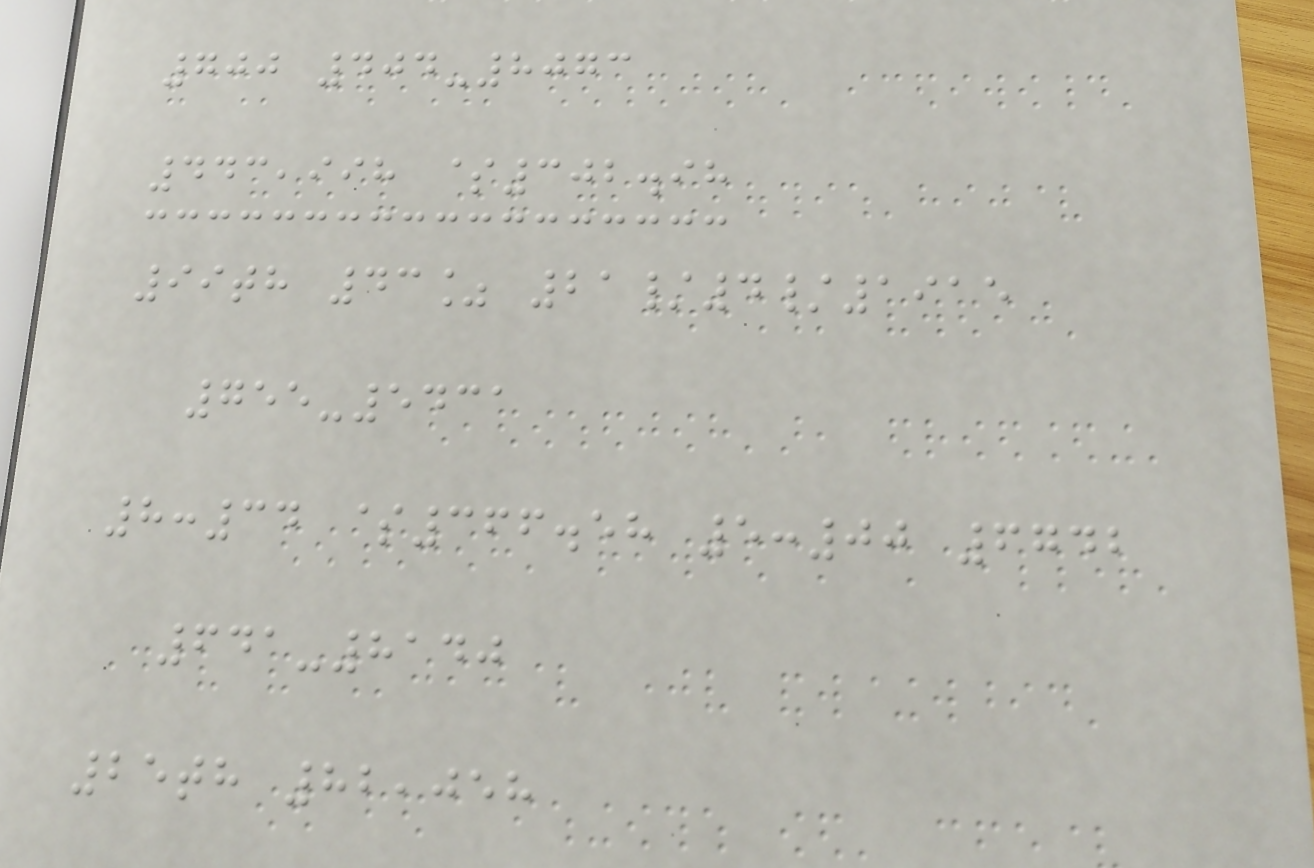700 404-8073
443,998 $302.98
99th 43% 21/4/1915
755-5431
8:34 $366.58 5:00 6742
641-8140
25th 82,058
